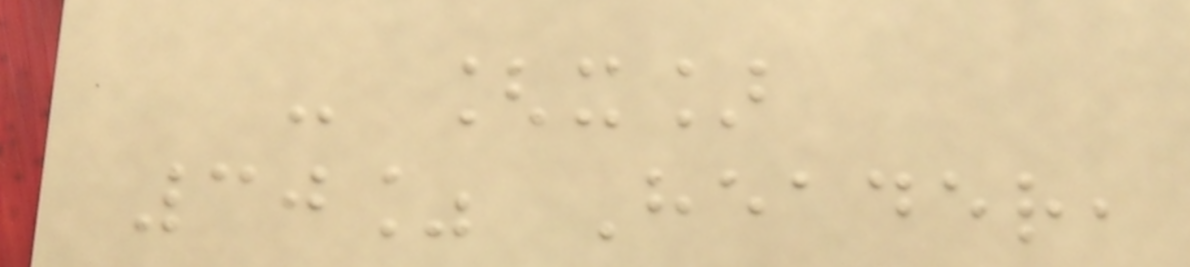- [x]
30% Header,
